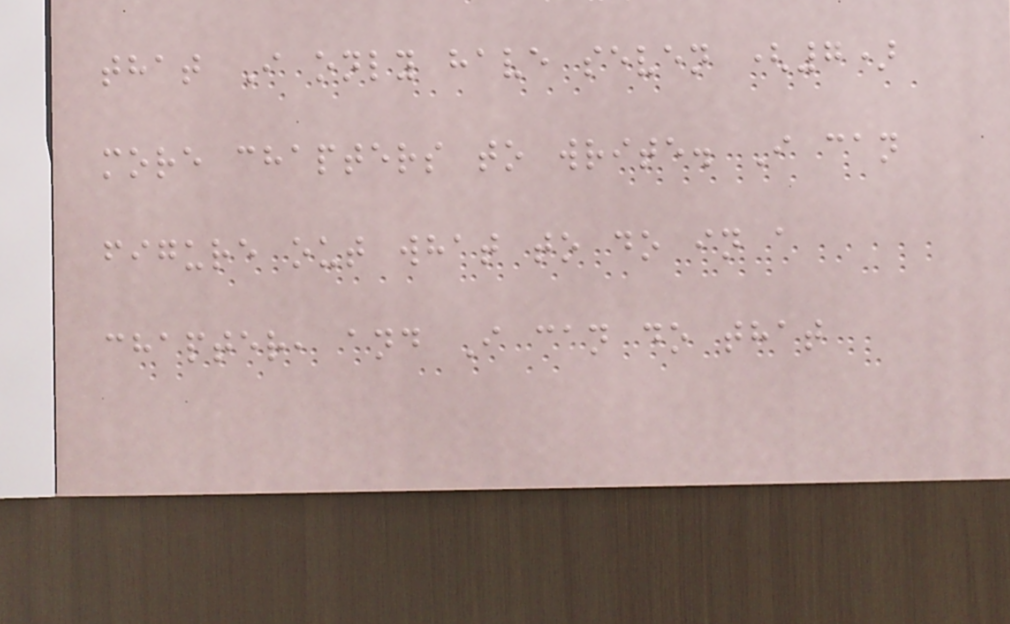that I only have seven (7)
more chapters to write. I can
figure out what to do in a
chapter, and I can do that
